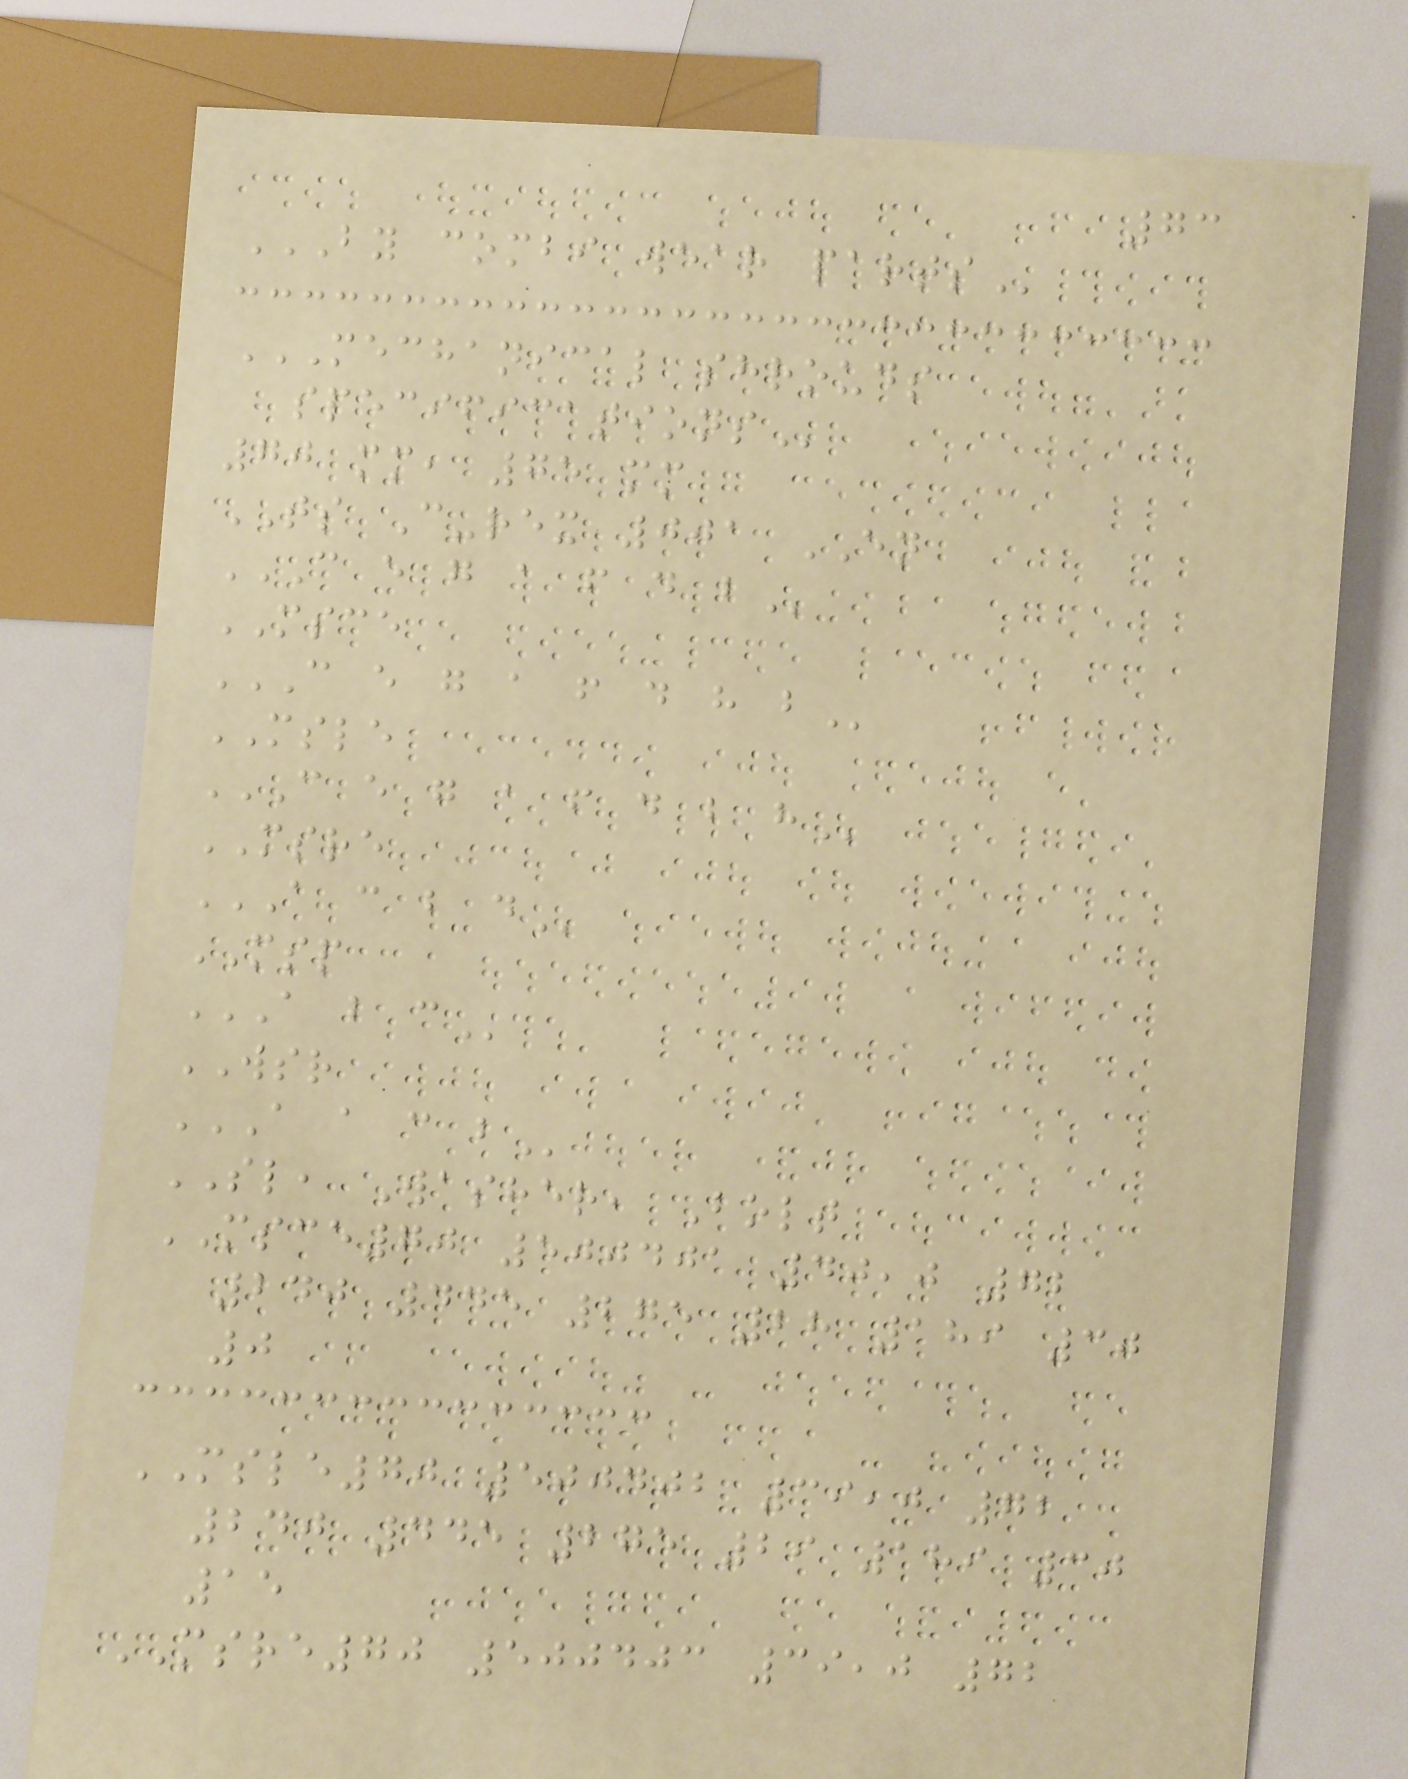73
BY COMBI WEAR PARTS
MECHANICAL SHROUDS
SPECIFICATIONS
70 mm, 75 mm
TS C-rex 001 EN
C E G A F D B
MSCE
C E G A F D H B
MSLE
C E G A F D B H
MSRE
A C B D
MSP
A B C
WSR
A A C B
SL, Washer, Bolt
MSCE70 500401 40,0 72
240 445 275 28 189 30
0
MSLE70 500402 39,0 72
240 445 275 29 189 30
15
MSRE70 500403 39,0 72
